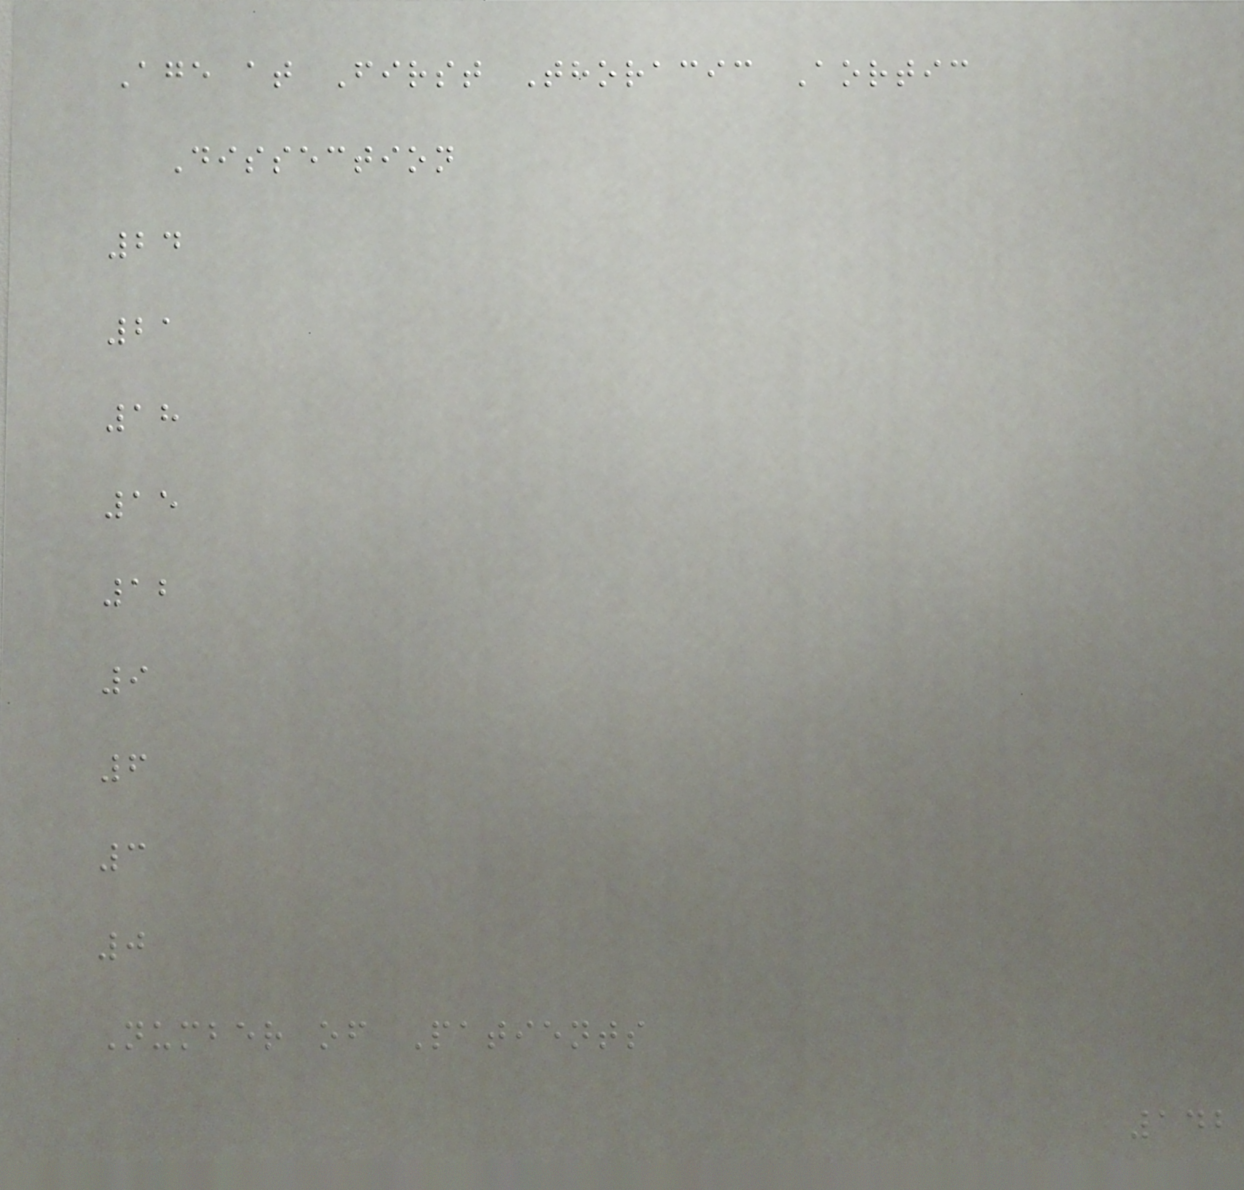Age at First Thoracic Aortic
Dissection
24
21
18
15
12
9
6
3
0
Number of Patients
142
